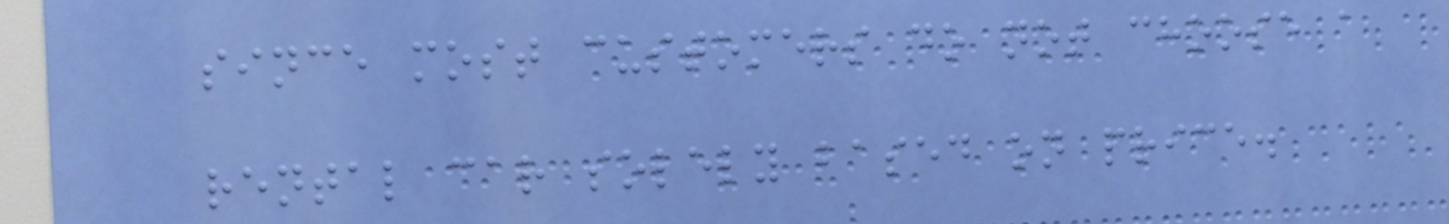since most customers do not choose a
rental car solely based on price.
